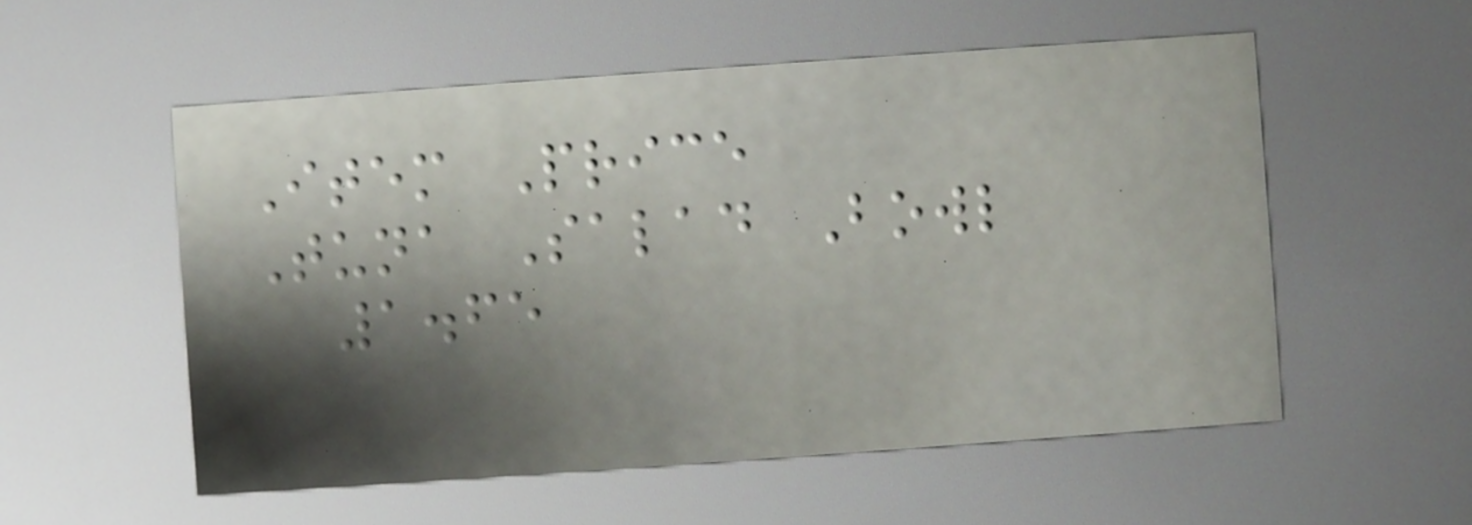Item Price
Tuna Salad Bowl
1.65
